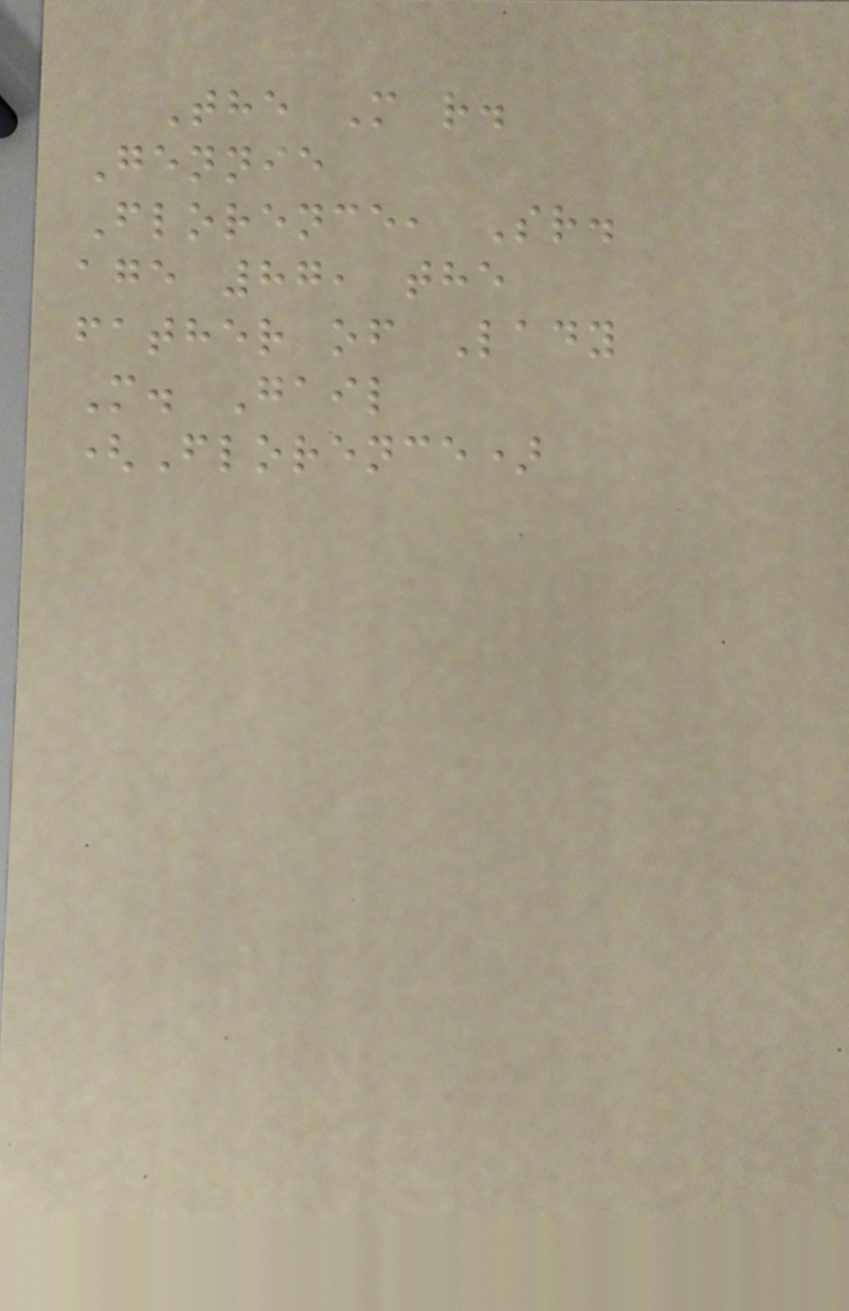The M r.
Gennie
Florence, Sr.
age 87, the
father of Lady
M. Gail
(Florence)
